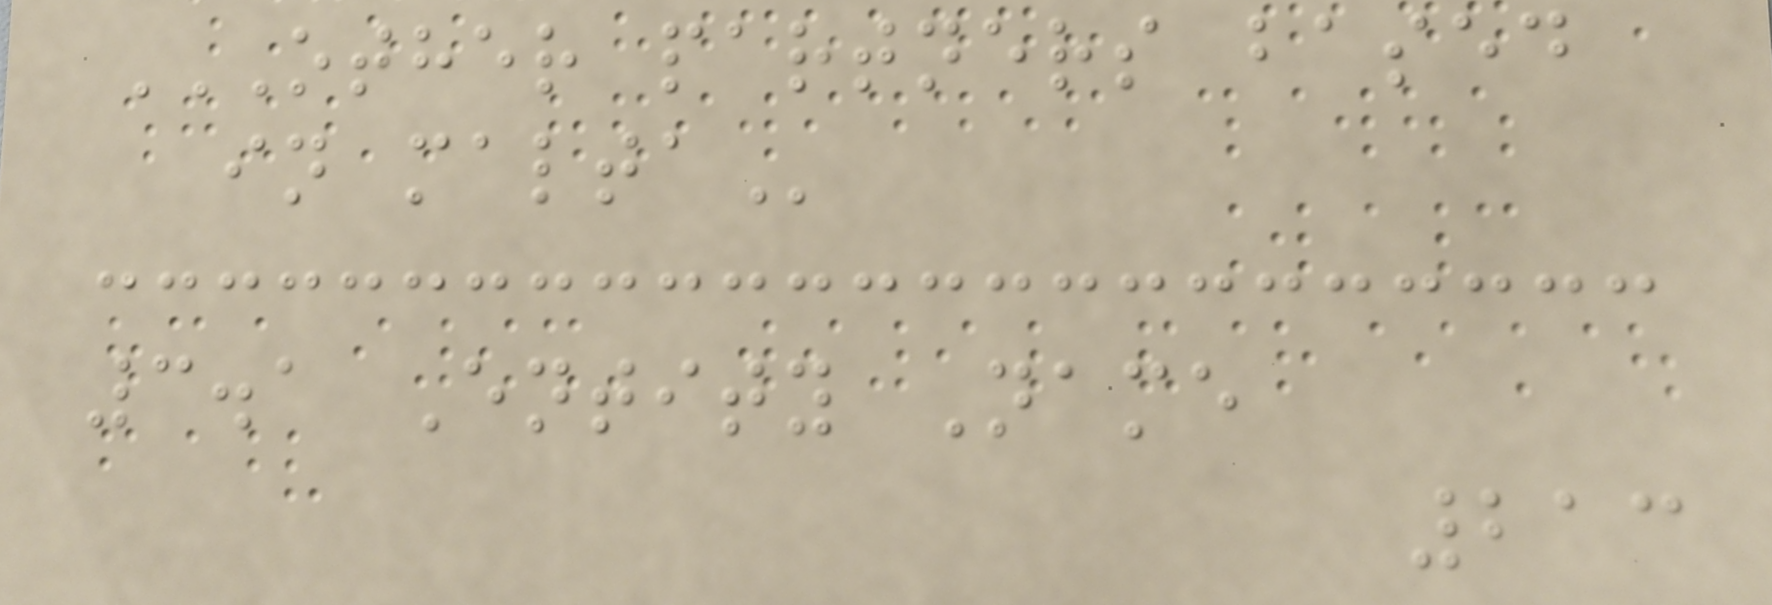OTHER PARTNERS BASED
IN MALTA
3.1 Entity Name
213
